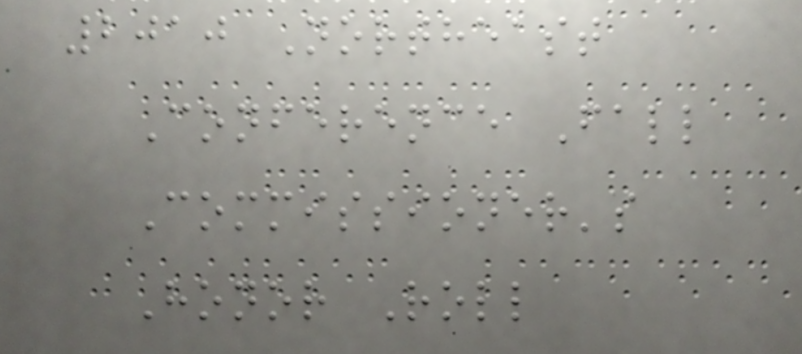2010 Northeast
Conference Fall
Commissioner's
Honor Roll
